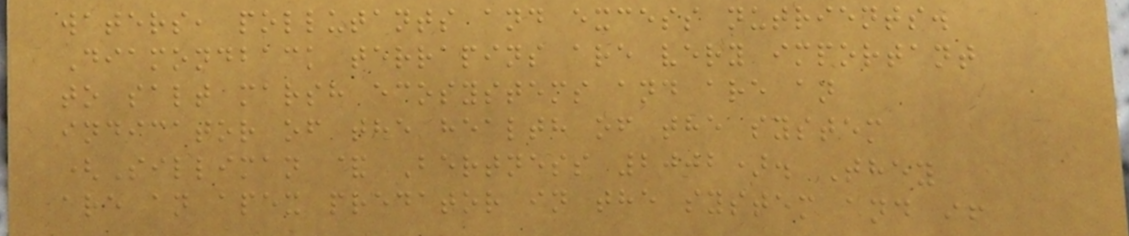waters, pollutants and excess nutrients.
Diamondback terrapins are very important
to salt marsh ecosystems and are an
indicator of the health of the system
(Silliman & Bertness 2002). They
are an apex predator in the system and if
